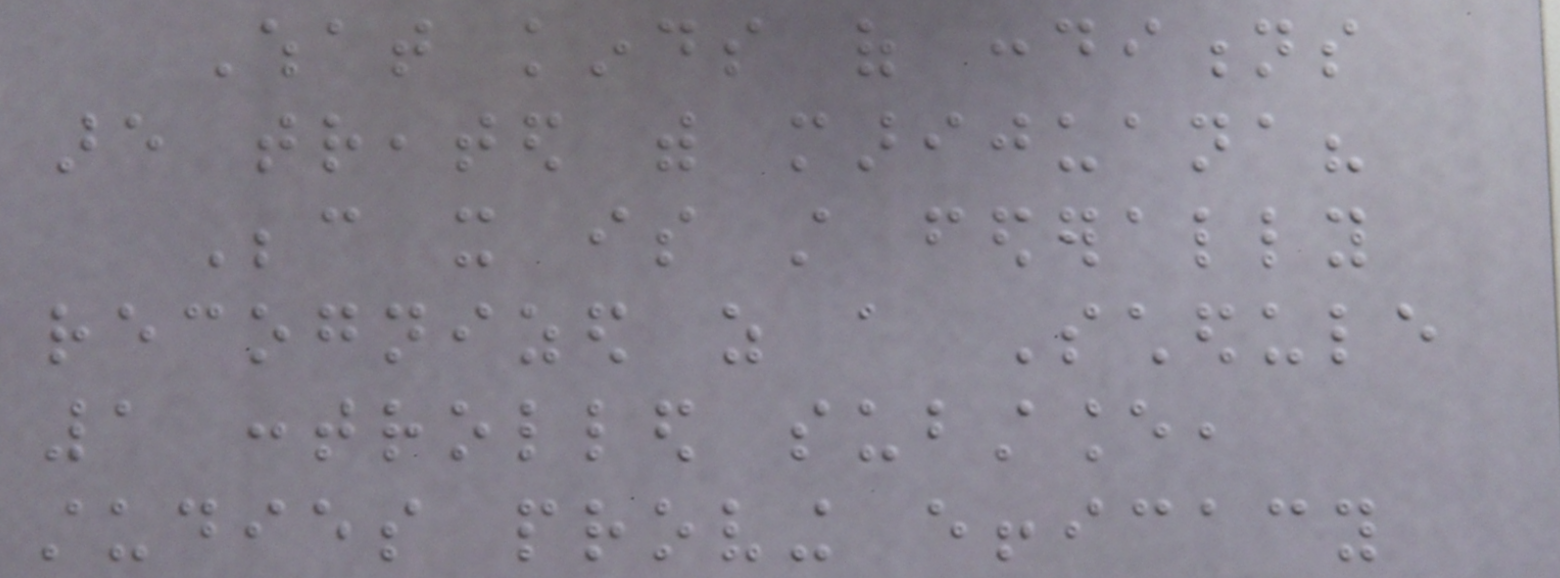What kinds of conditions
are treated with marijuana?
Because it is still federally
recognized as a Schedule
1 controlled substance,
studies proving efficacy
